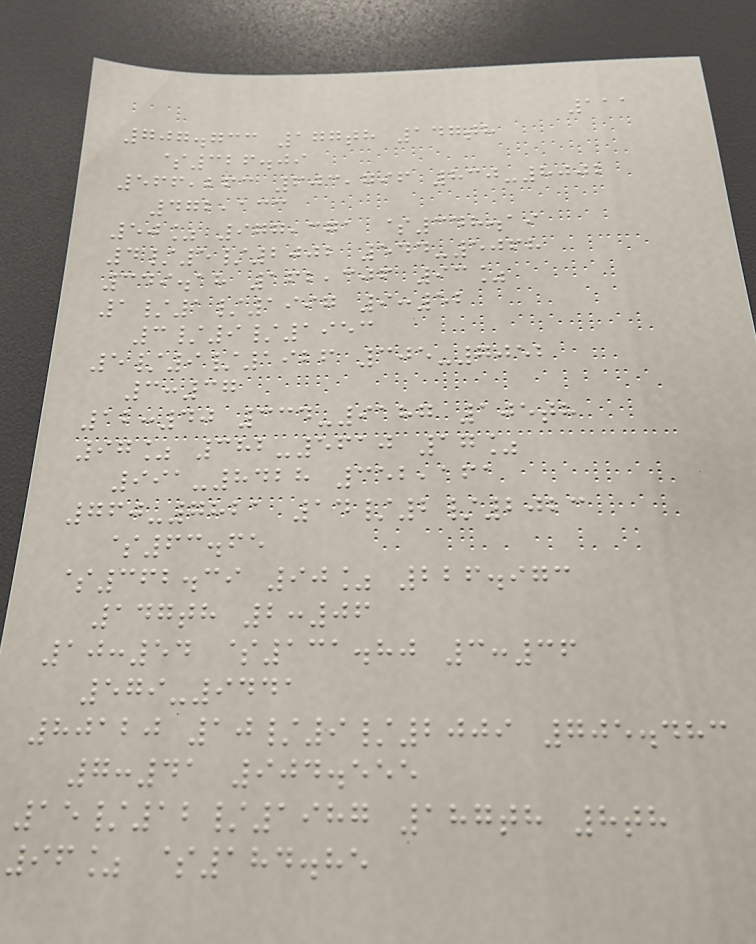111
707.733 177th 147th
$326.09
566,263 603,796 830-8002
472,133
50% 977,371 $348.19
4/5/2002 544-5068
349.18 162,306 93%
1/1/1997 9:52
3/9/1953
5/9/1926 305-7052
3:37
12:40 334-9187 105th
97% 382-5610 17%
991-8428 352,161
760-7821 14/2/2023
$63.65
$362.39 90% 226.973
147th 2:06
10:54 $131.80 3:36
579-9441
80120 10/9/2009 705.483
7:41 904.555
15/12/1987 187th 8th
96% $184.85
